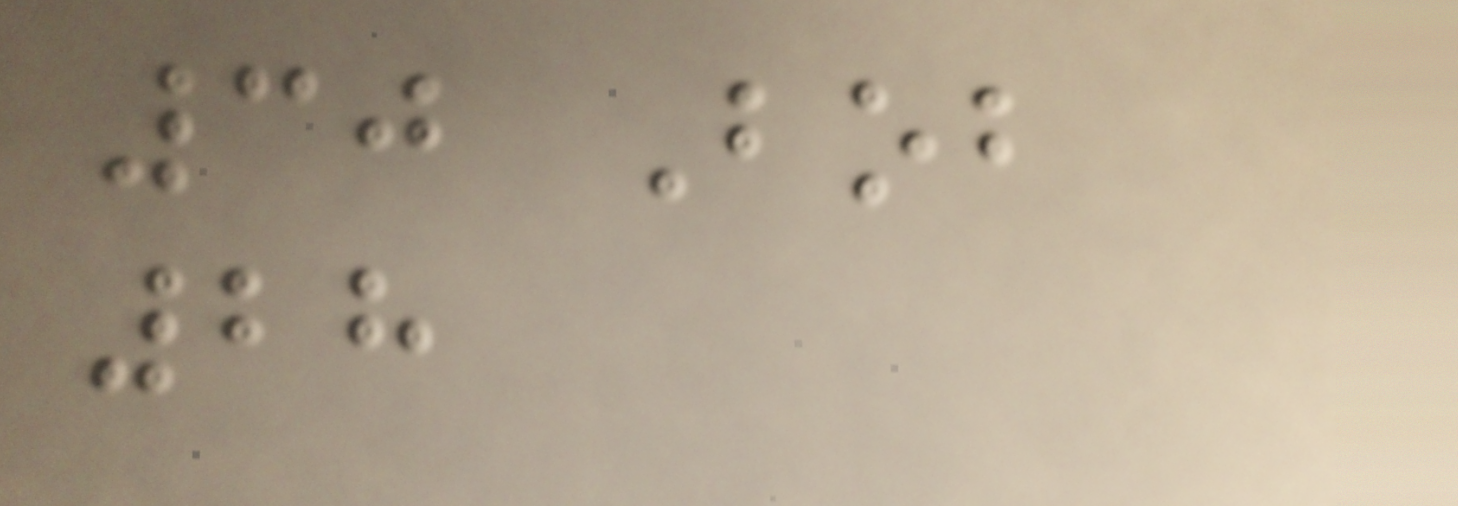30 Bob
28
